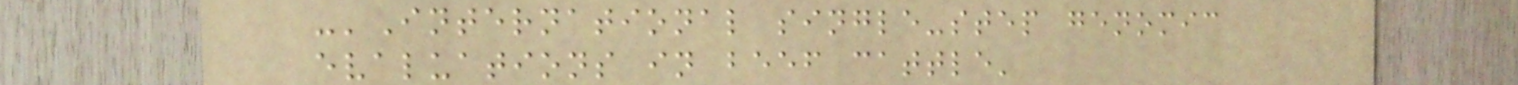-'International single-step genomic
evaluations in beef cattle'
